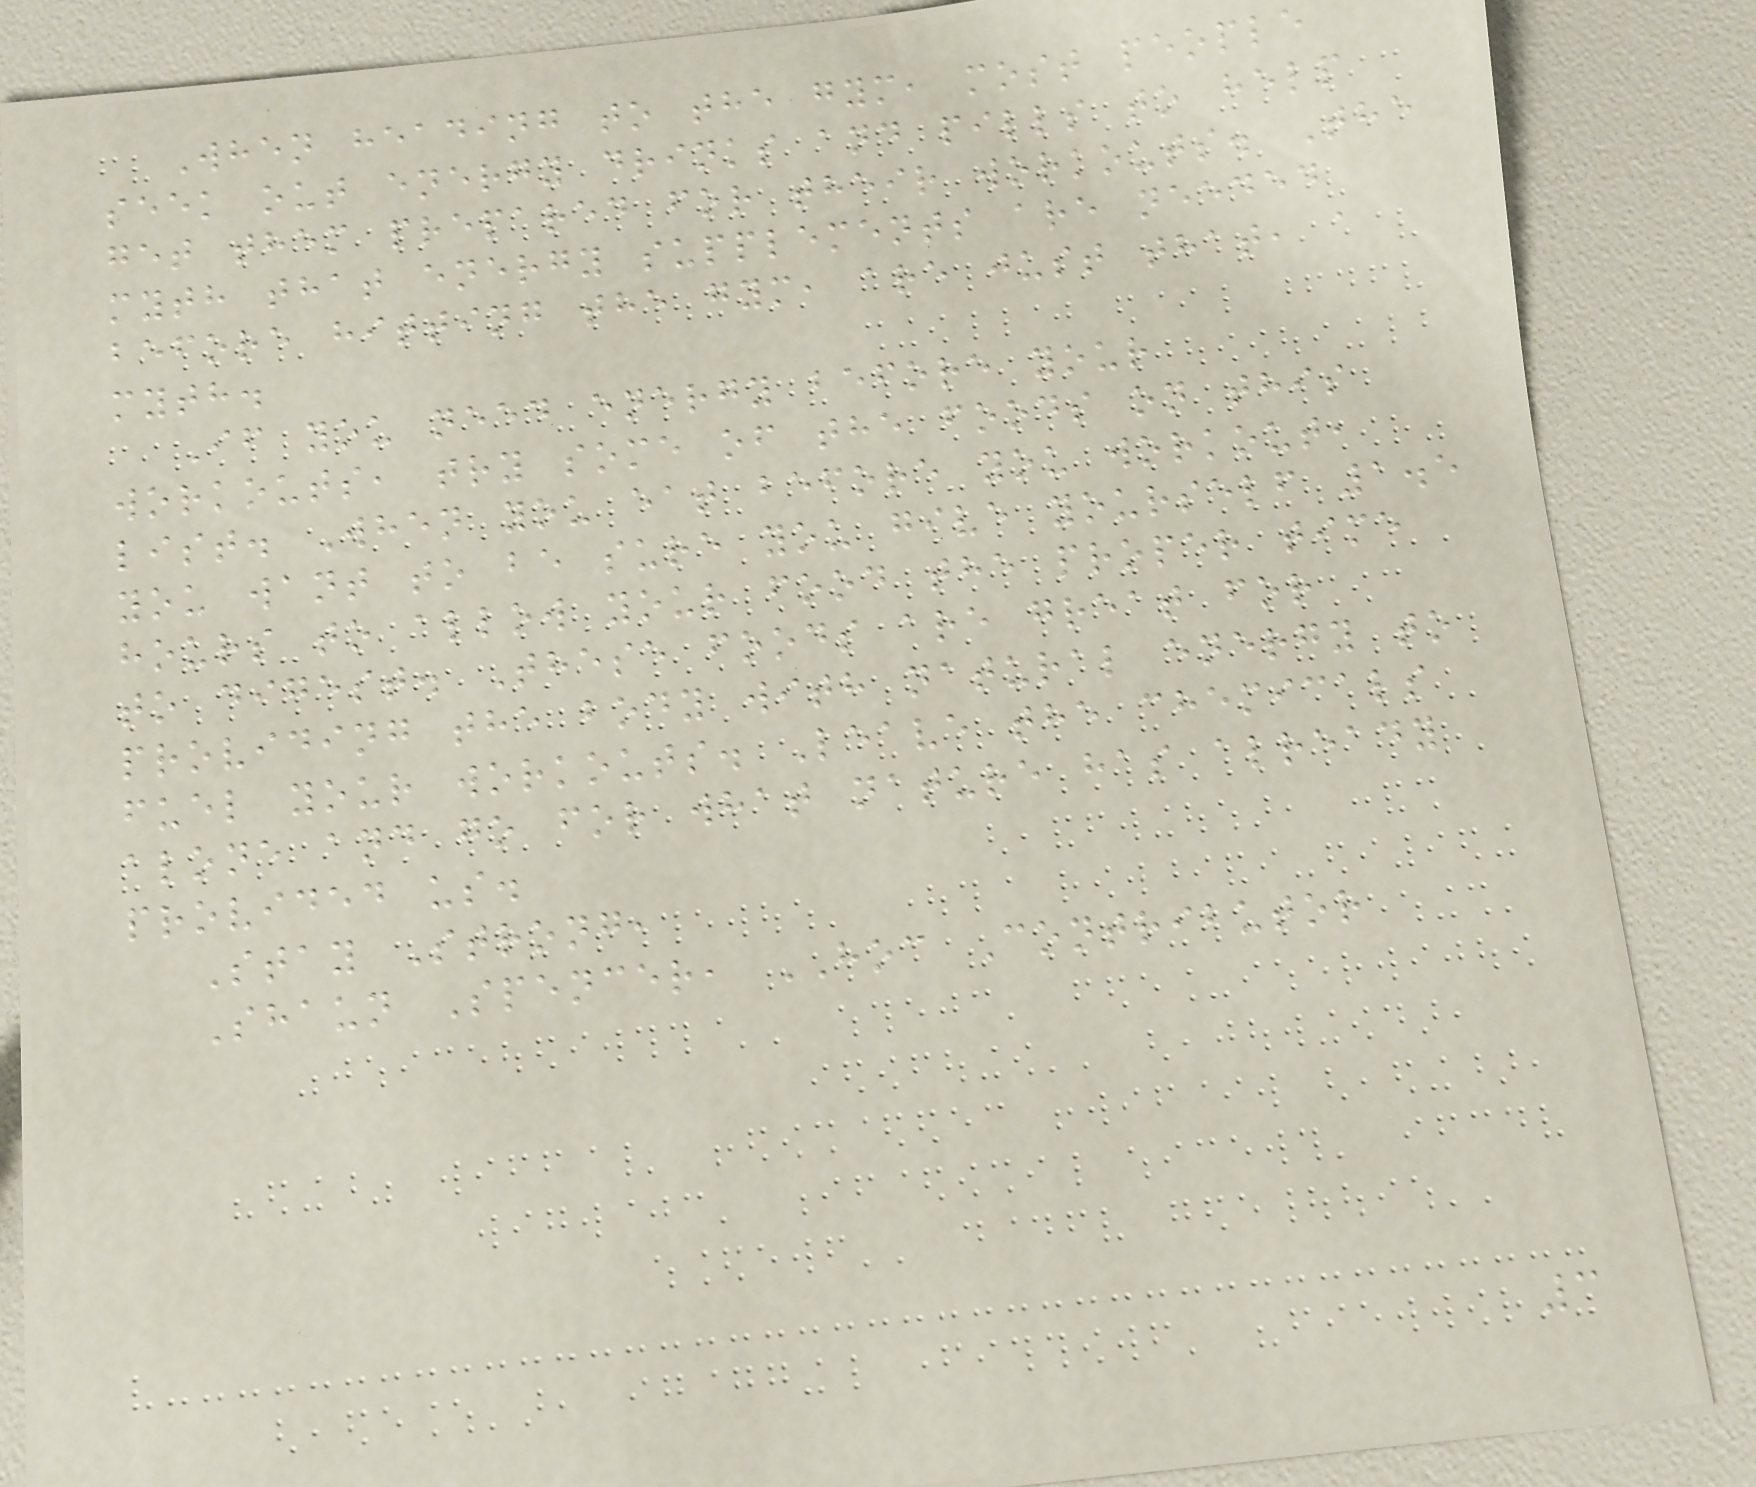When heading to the gym, most people
seek out energy drinks and pills to help
get them prepared for their workouts. The
myth that energy supplements are needed
before hitting the gym, are just that, a
myth.
If you need energy before your
workouts, try some of the foods on this
list. When you eat before you workout,
you want to be sure you give yourself 1.5
hours to allow your food the proper time
to digest. These foods are great for
providing the body with natural energy to
fuel your workouts. Leave the chemicals
alone and go for what nature has already
provided us.
Stay Strong,
Shaun Spencer, HOC Contributor
3
